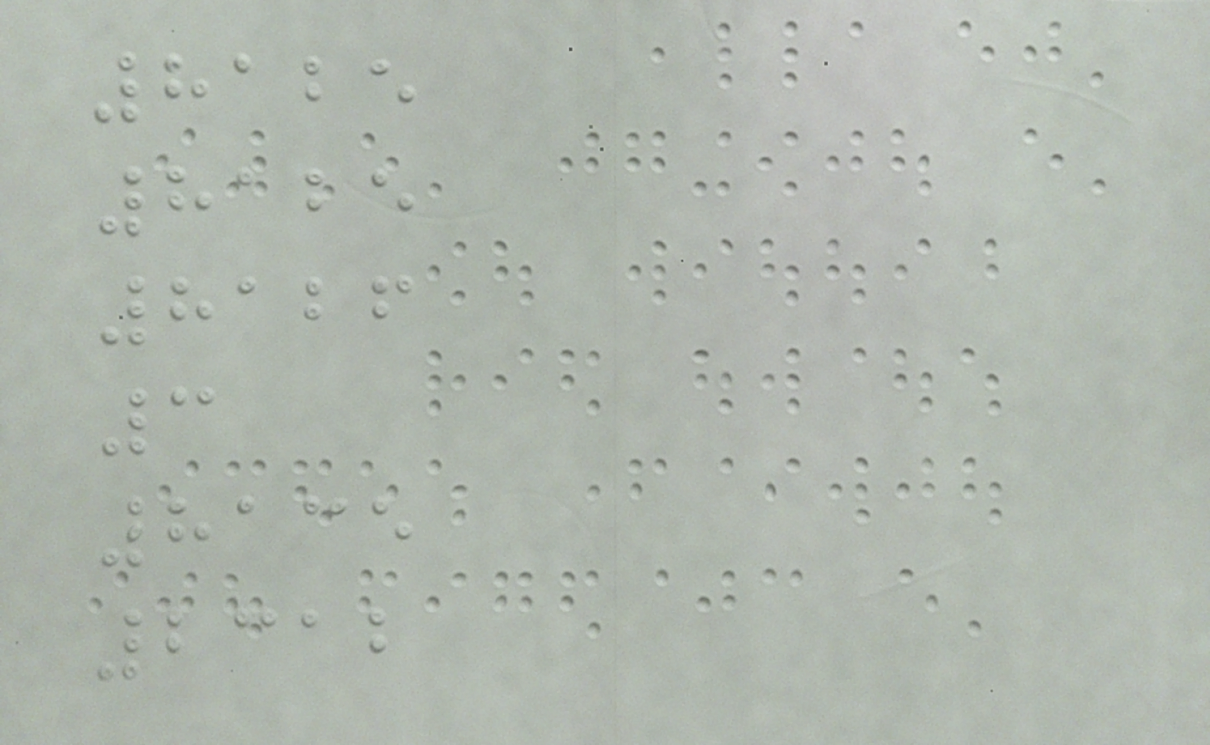8125
8125
8126
3
8135
2312
